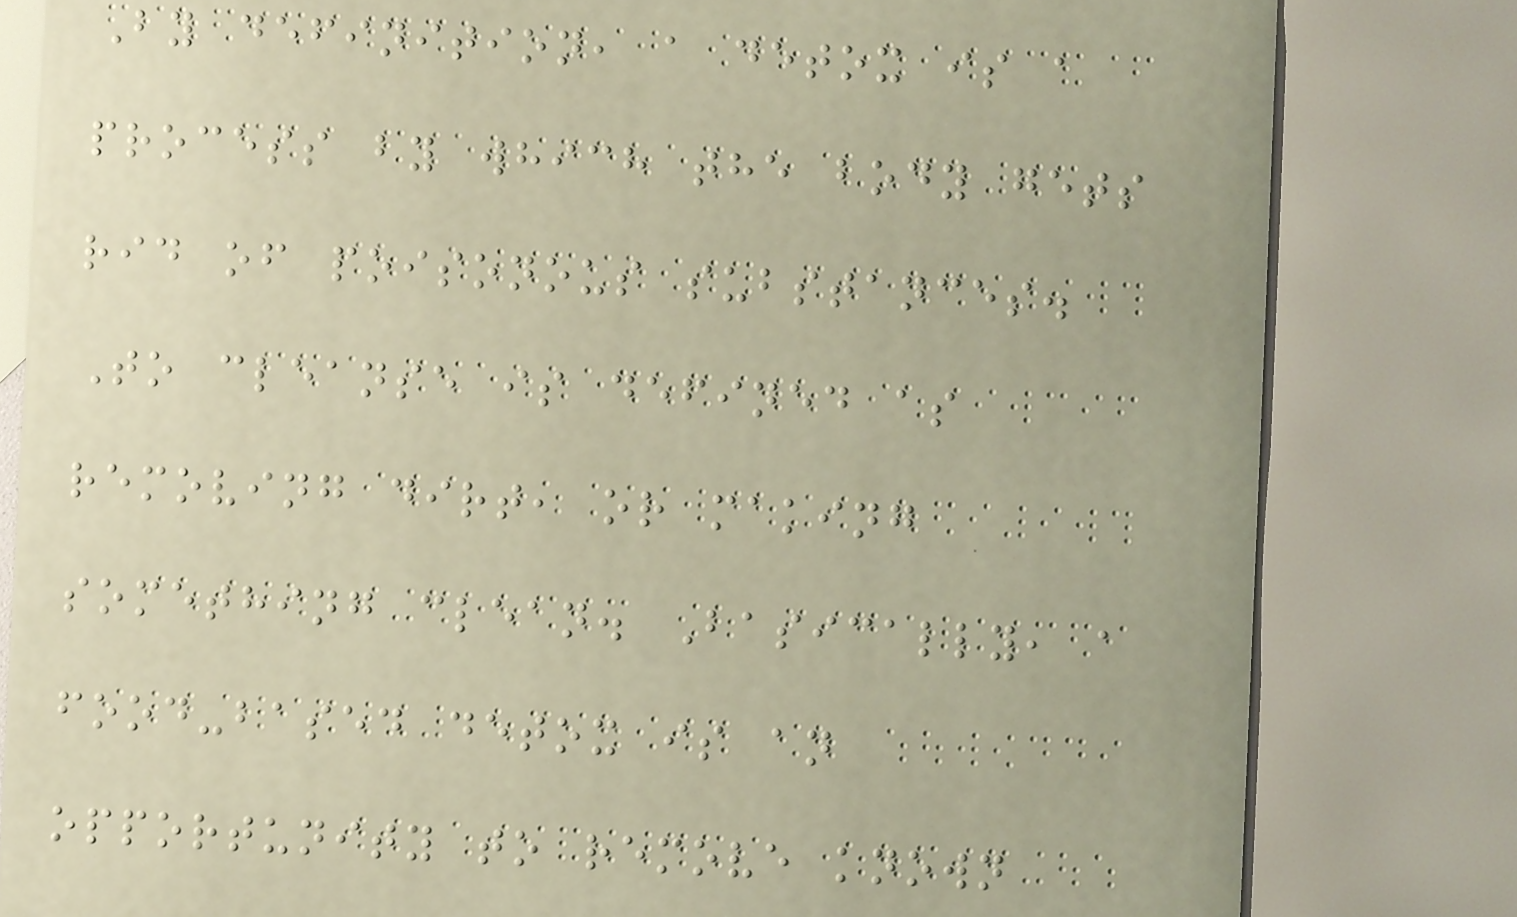By definition, a detox is a
process by which the body gets
rid of poisonous substances.
To cleanse is defined as
removing dirt, or making
something clean. Basically, a
food-based detox is an
opportunity to remove known
